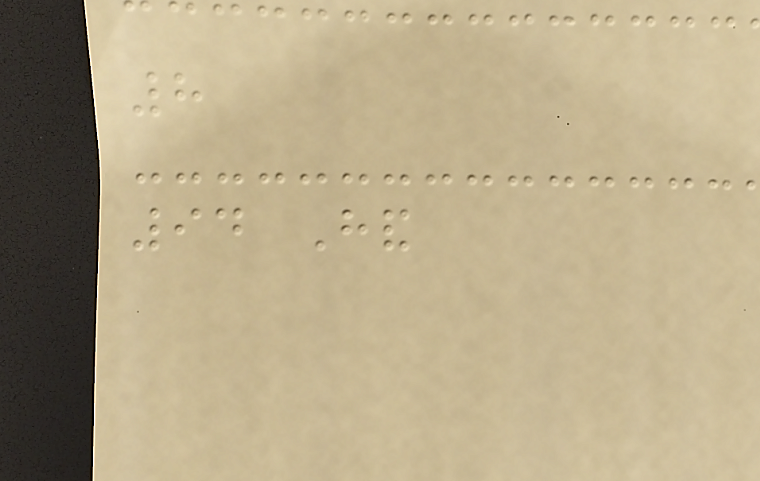8
94 Hand
